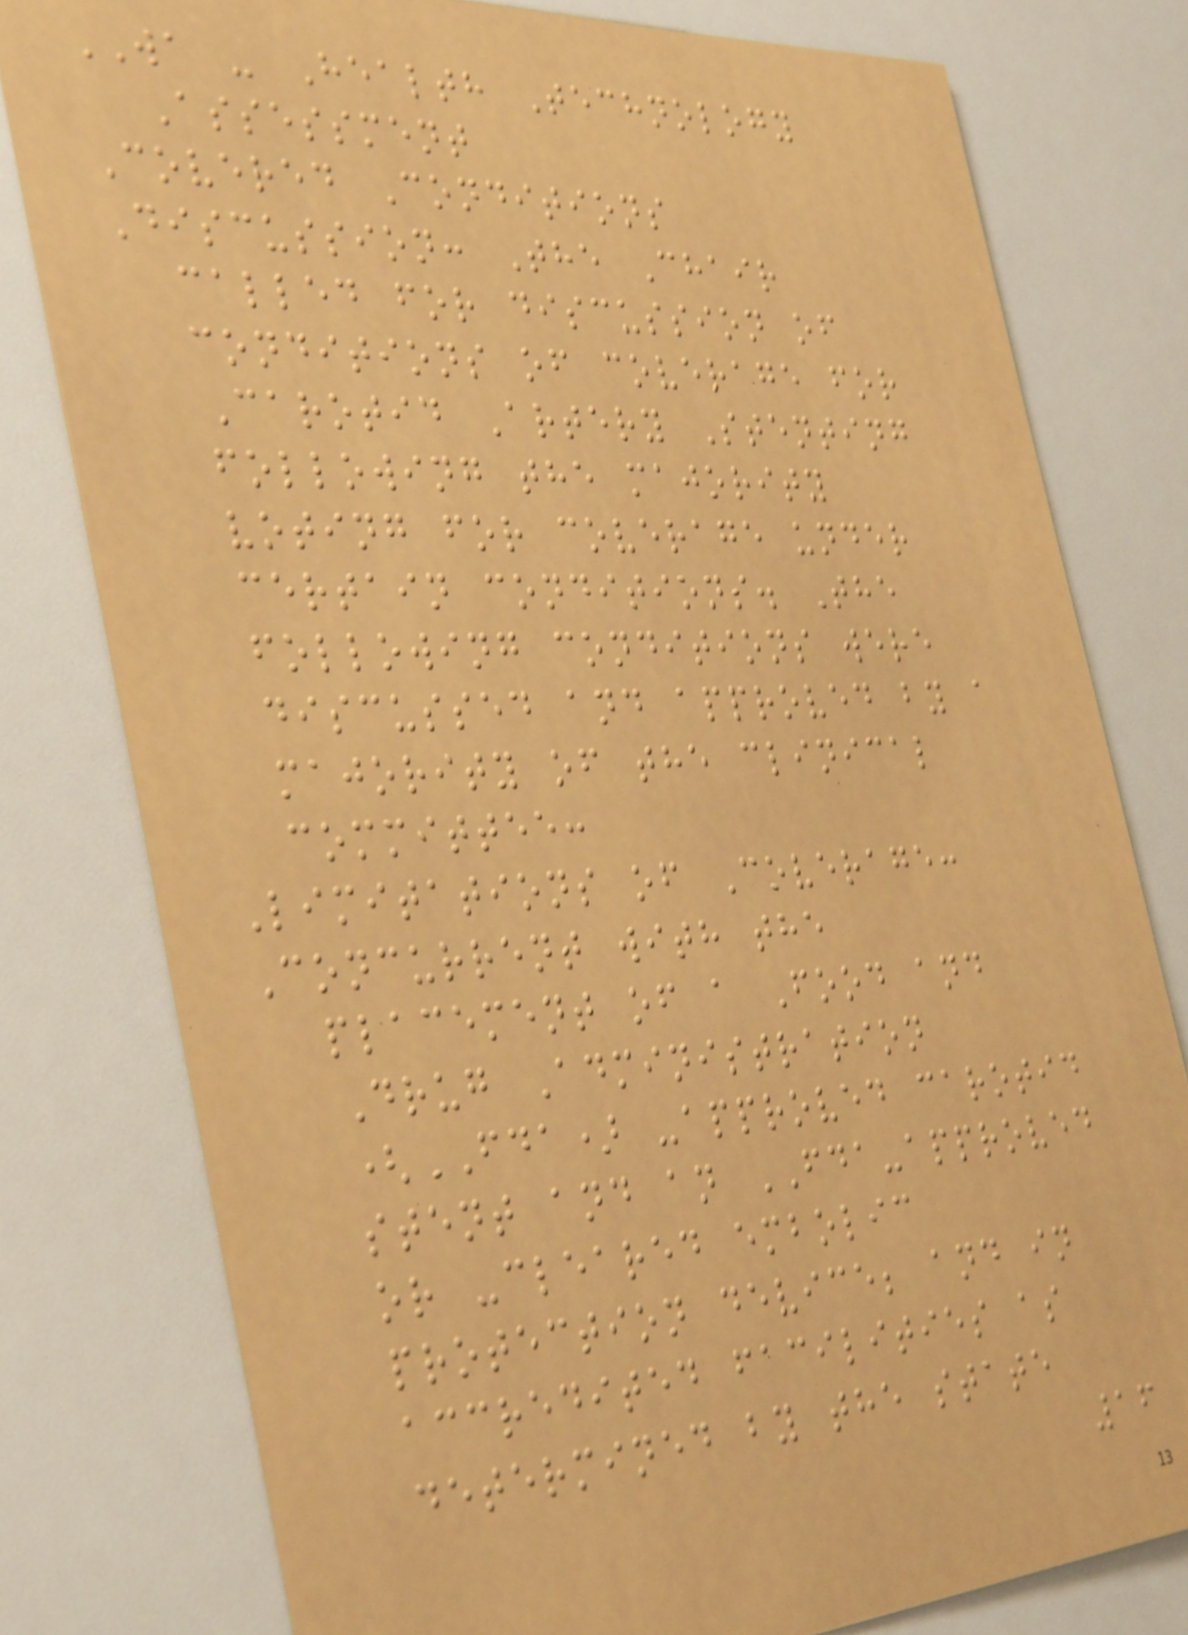WA - Health Technology
Assessment
Covered Conditions
Discussion: The Chair
called for discussion of
conditions of coverage for
Carotid Artery Stenting
following the majority
voting for coverage under
certain conditions. The
following conditions were
discussed and approved by a
majority of the clinical
committee:
Limitations of Coverage:
Concurrent with the
placement of a Food and
Drug Administration
(FDA) -approved carotid
stent and an FDA-approved
or -cleared embolic
protection device; and in
accredited facilities as
determined by the state
16
